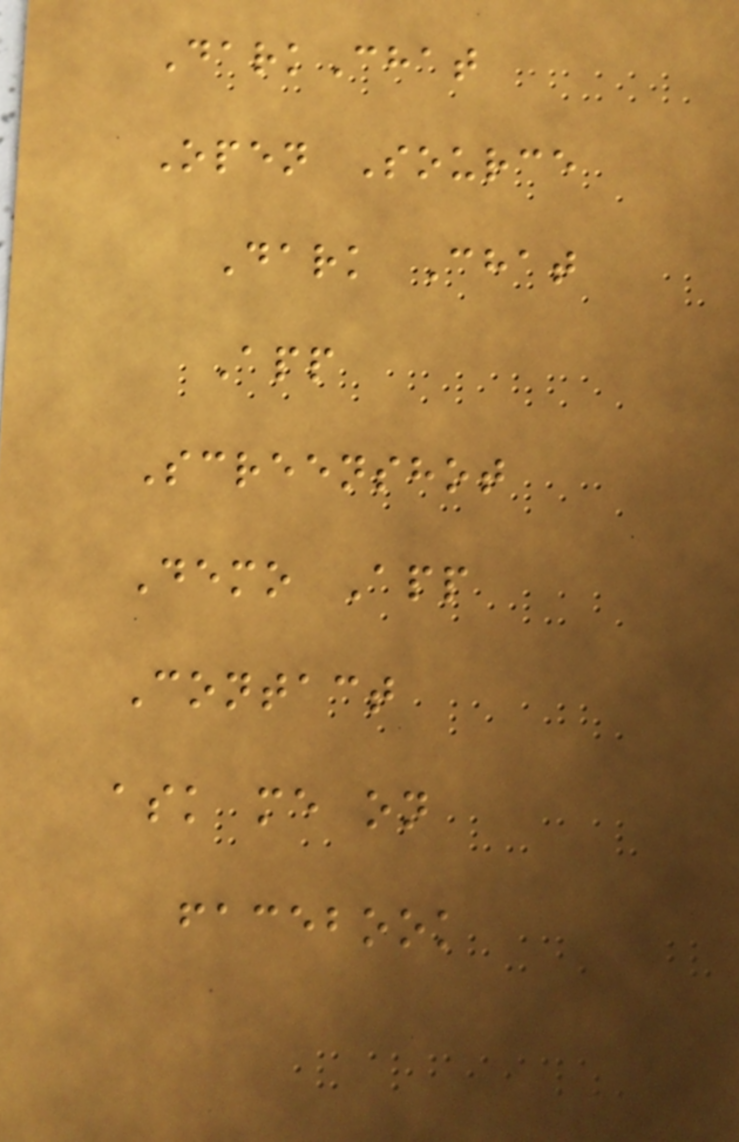DarkChat
Open Source
Dark Chat
App
Screenshot
Demo App
Contact
ask me on
facebook
